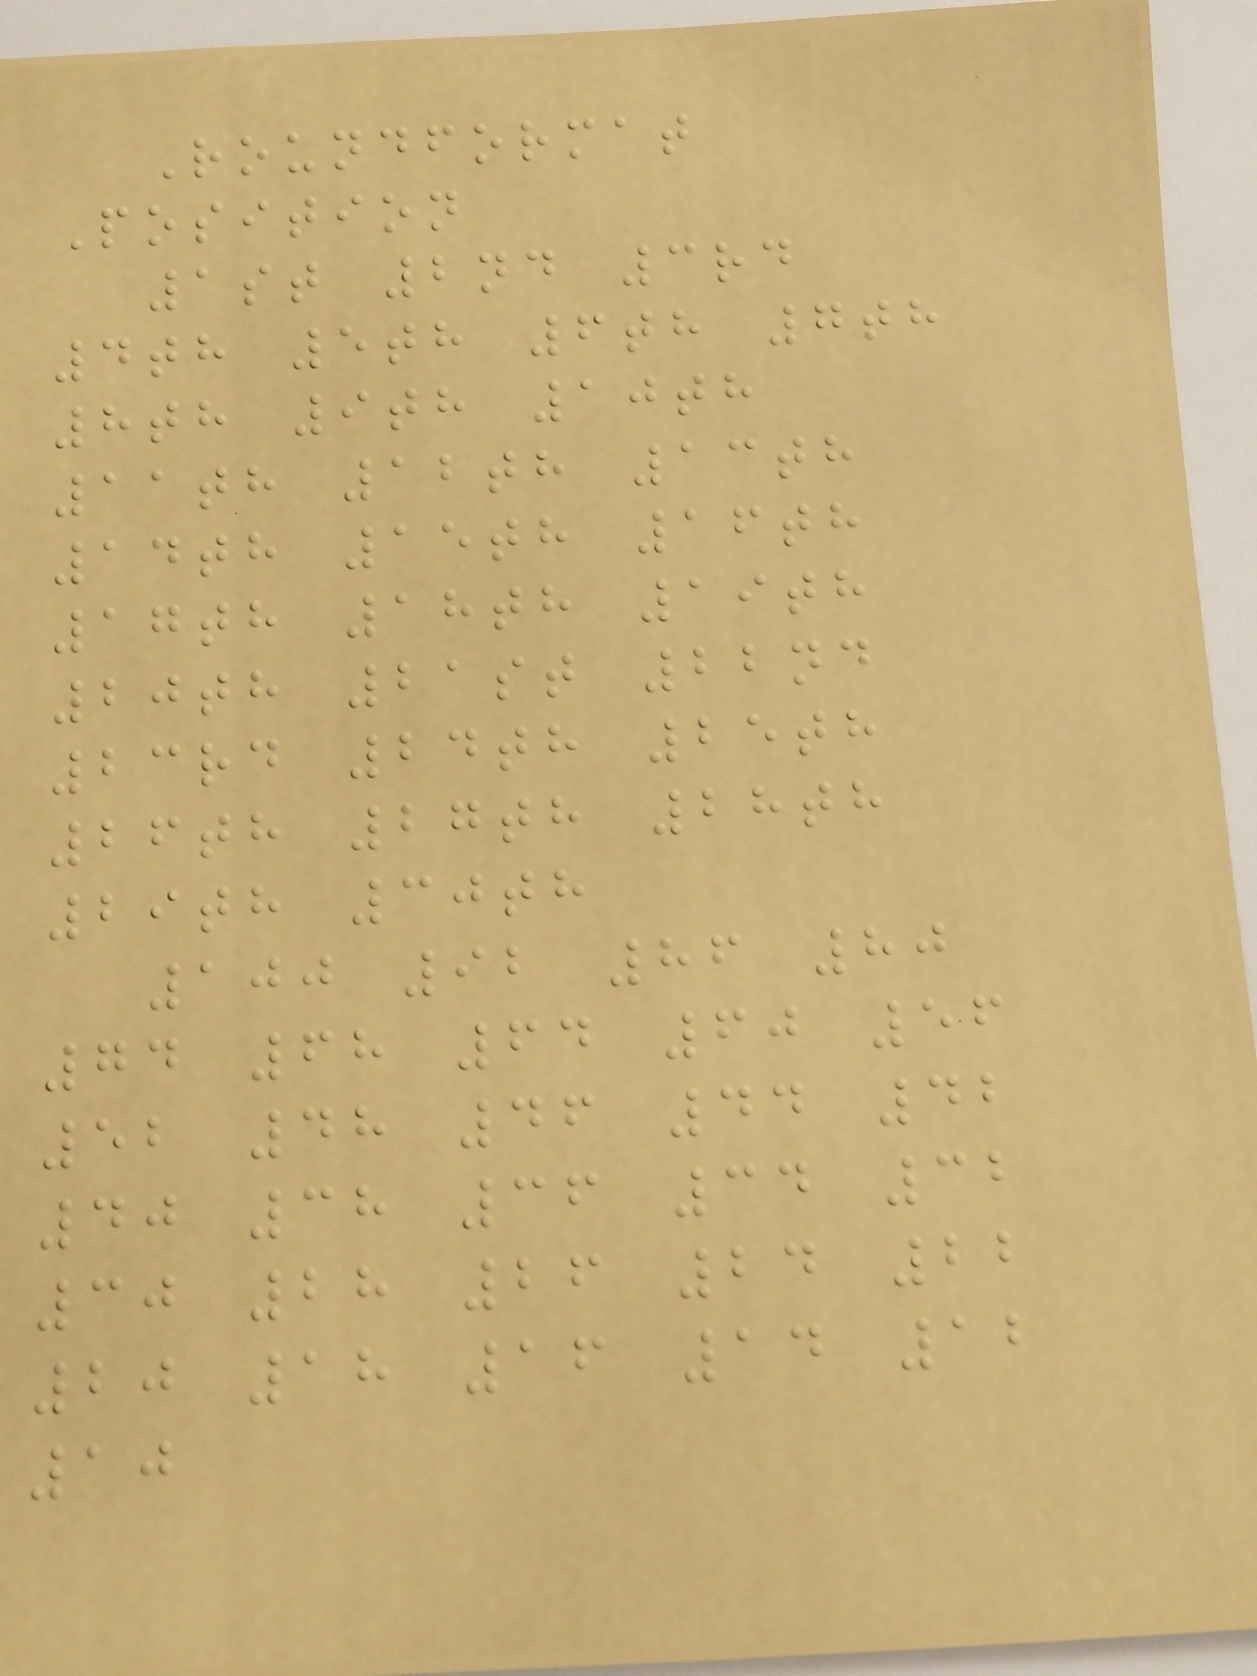Roundformat
Position
1st 2nd 3rd
4th 5th 6th 7th
8th 9th 10th
11th 12th 13th
14th 15th 16th
17th 18th 19th
20th 21st 22nd
23rd 24th 25th
26th 27th 28th
29th 30th
100 92 86 80
74 68 64 60 56
52 48 46 44 42
40 38 36 34 32
30 28 26 24 22
20 18 16 14 12
10
